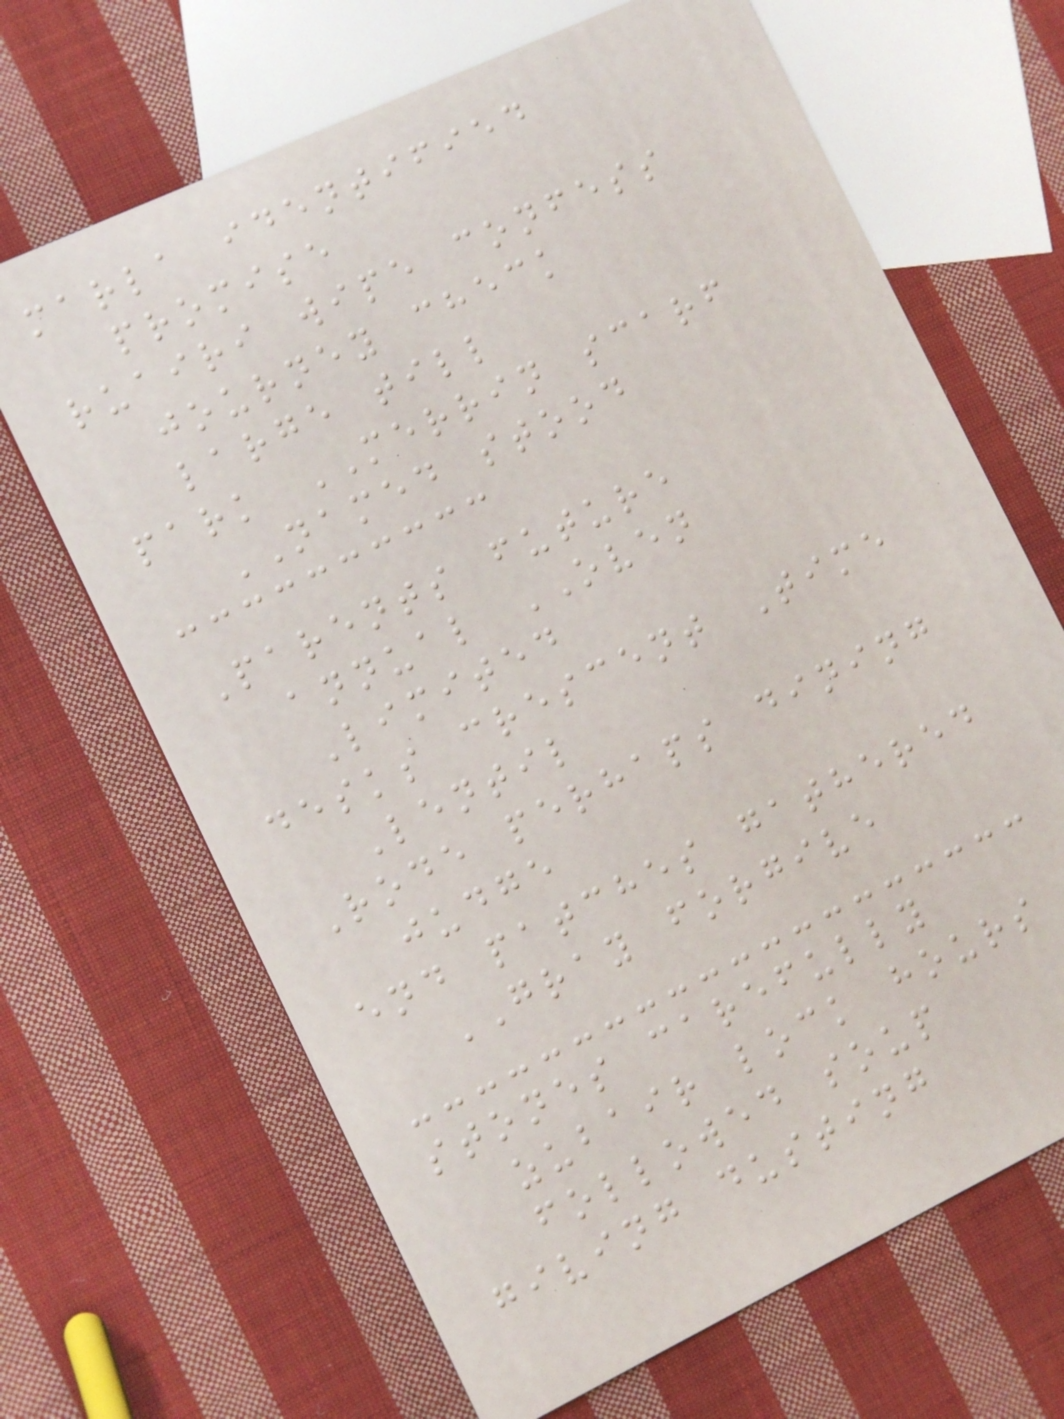marla identified
promise
ruairi wipe confess
journey check
large till
park MERRIN scarf
NAMED stood
Parents future
annual OVEN
Limited
desks crescent Time
Lentil
Rode perhaps dining
judge
end patches gathered
GRAY forgive
stones carefully
zubair lock hours
followed soup
giving dusting
